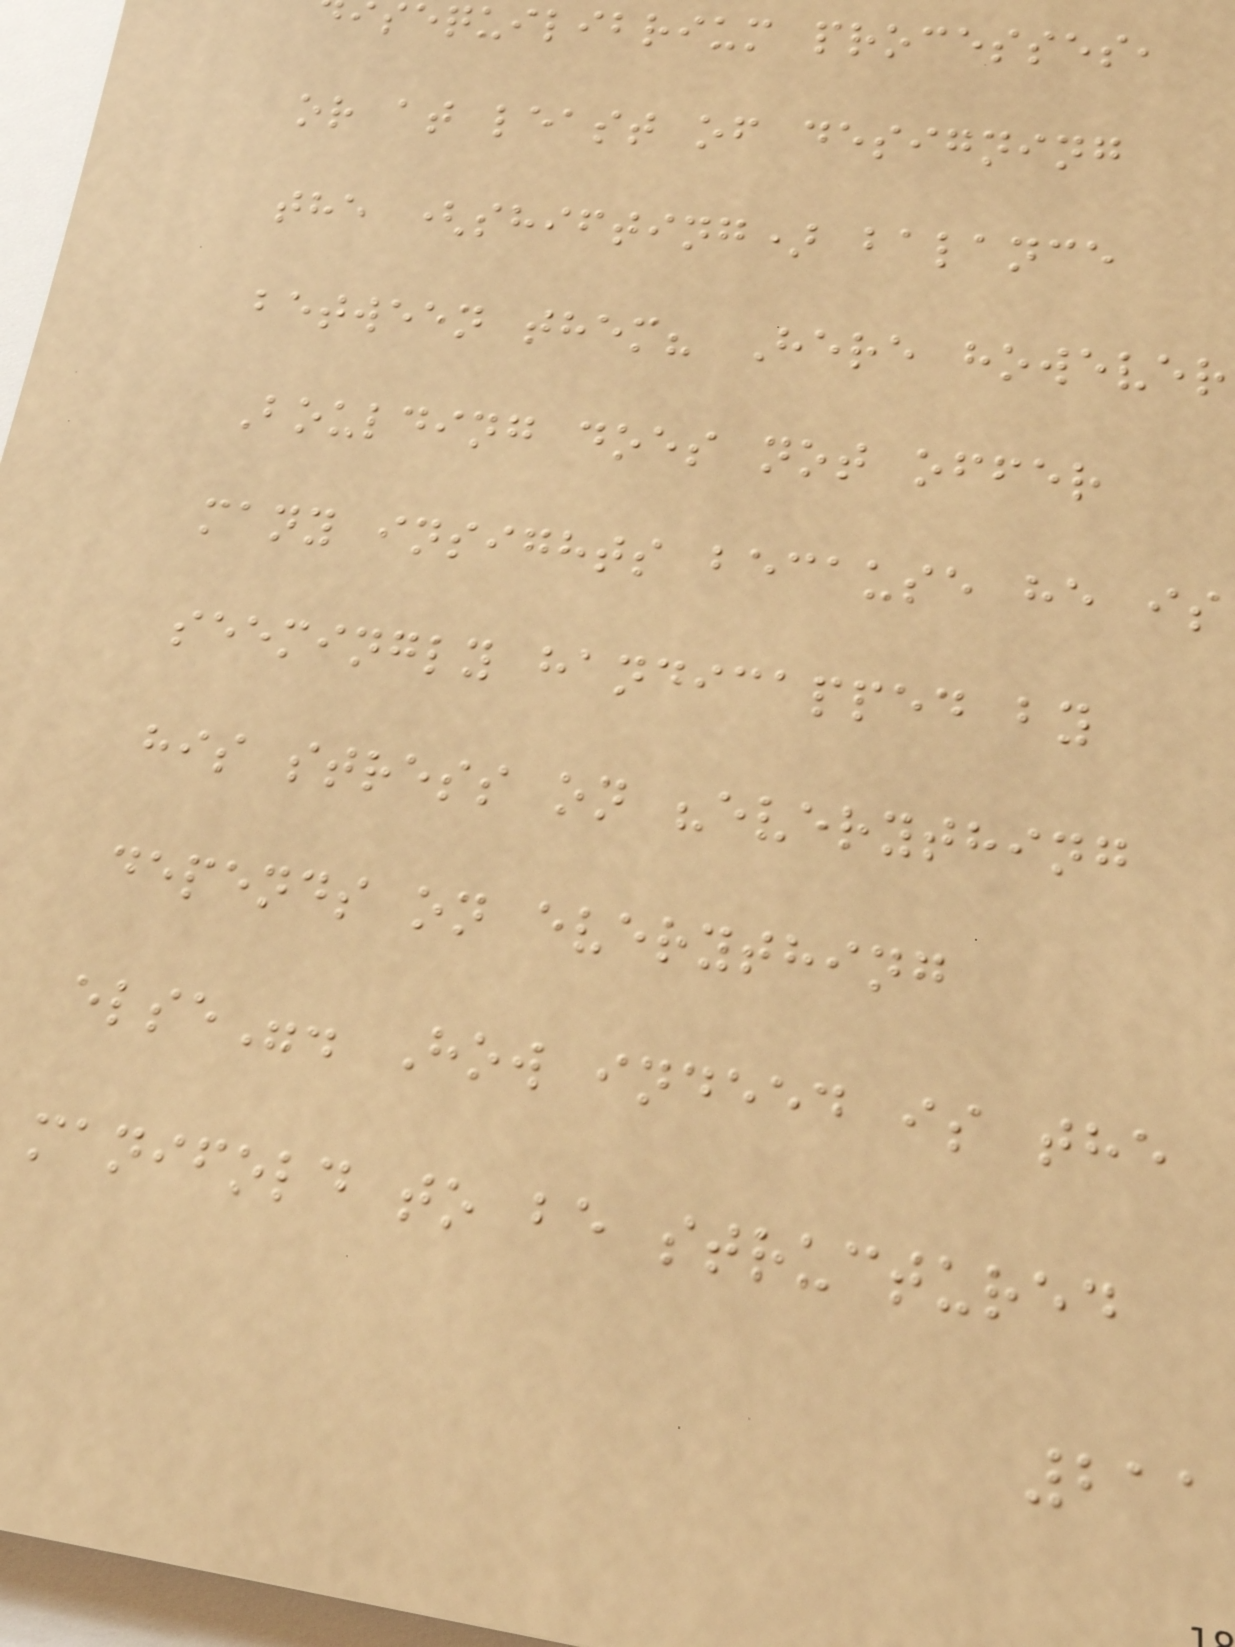sequilibrium processes,
or at least of designing
the (shifting) balance
between them? Here however
Boulding does not offer
many insights because he is
seemingly handicapped by
his stress on "everything
depends on everything
else". How indeed is the
manifold to be structured
211
